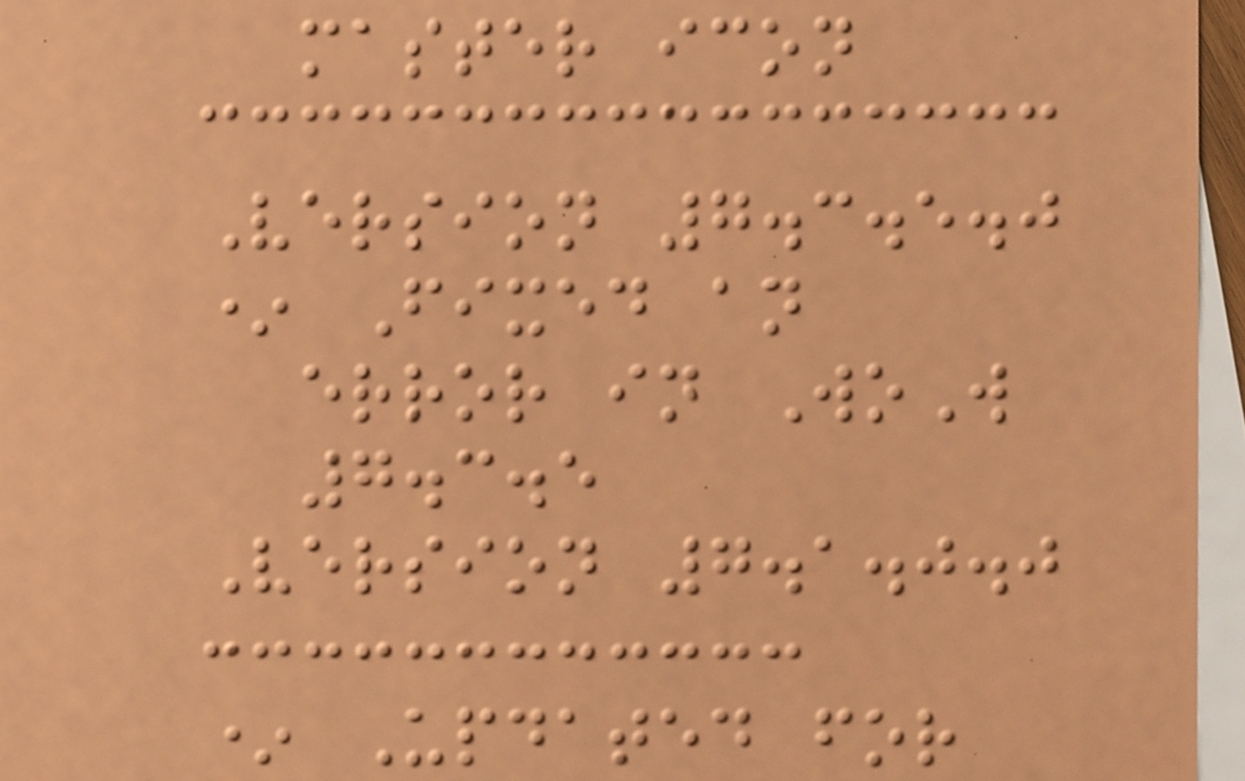master icon
Version 7.3.5.0
* Fixed an
error in WoW
7.3.5
Version 7.1.0.0
* Updated for
